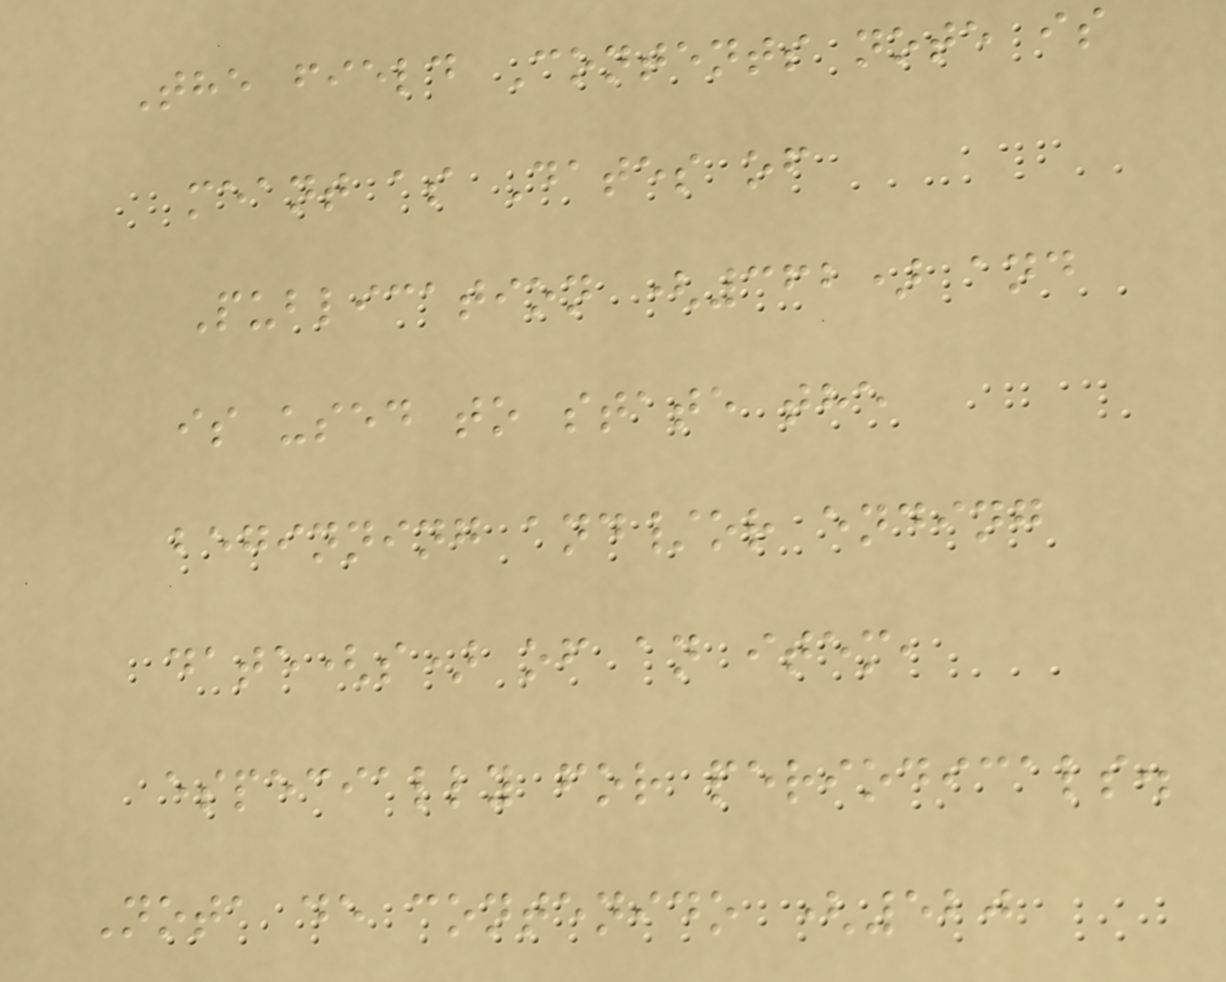The field Contents note is
meant as Dates of
Publication (362) and
is used to state the
beginning and/or ending
date(s) of an item,
especially for periodicals.
Nota de contenido (520
